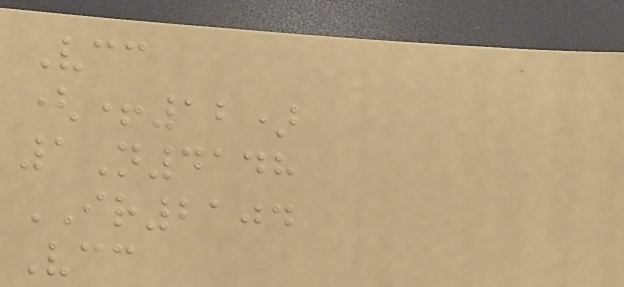Vcc
(+12)
1N4148
IR2104
Vcc
